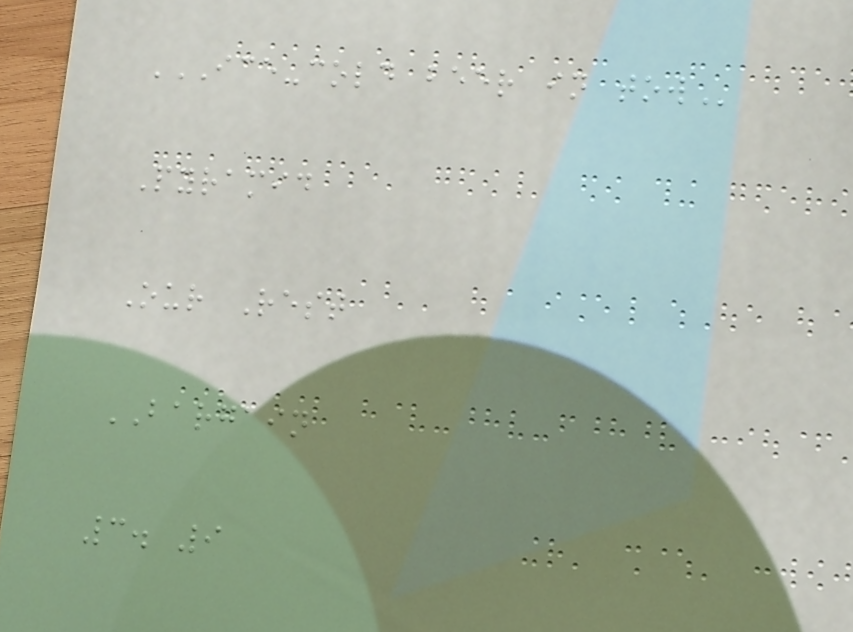ICE-COLD BEER IN TOW
Pyramid
Our Rest
BARGAIN
3. 9
